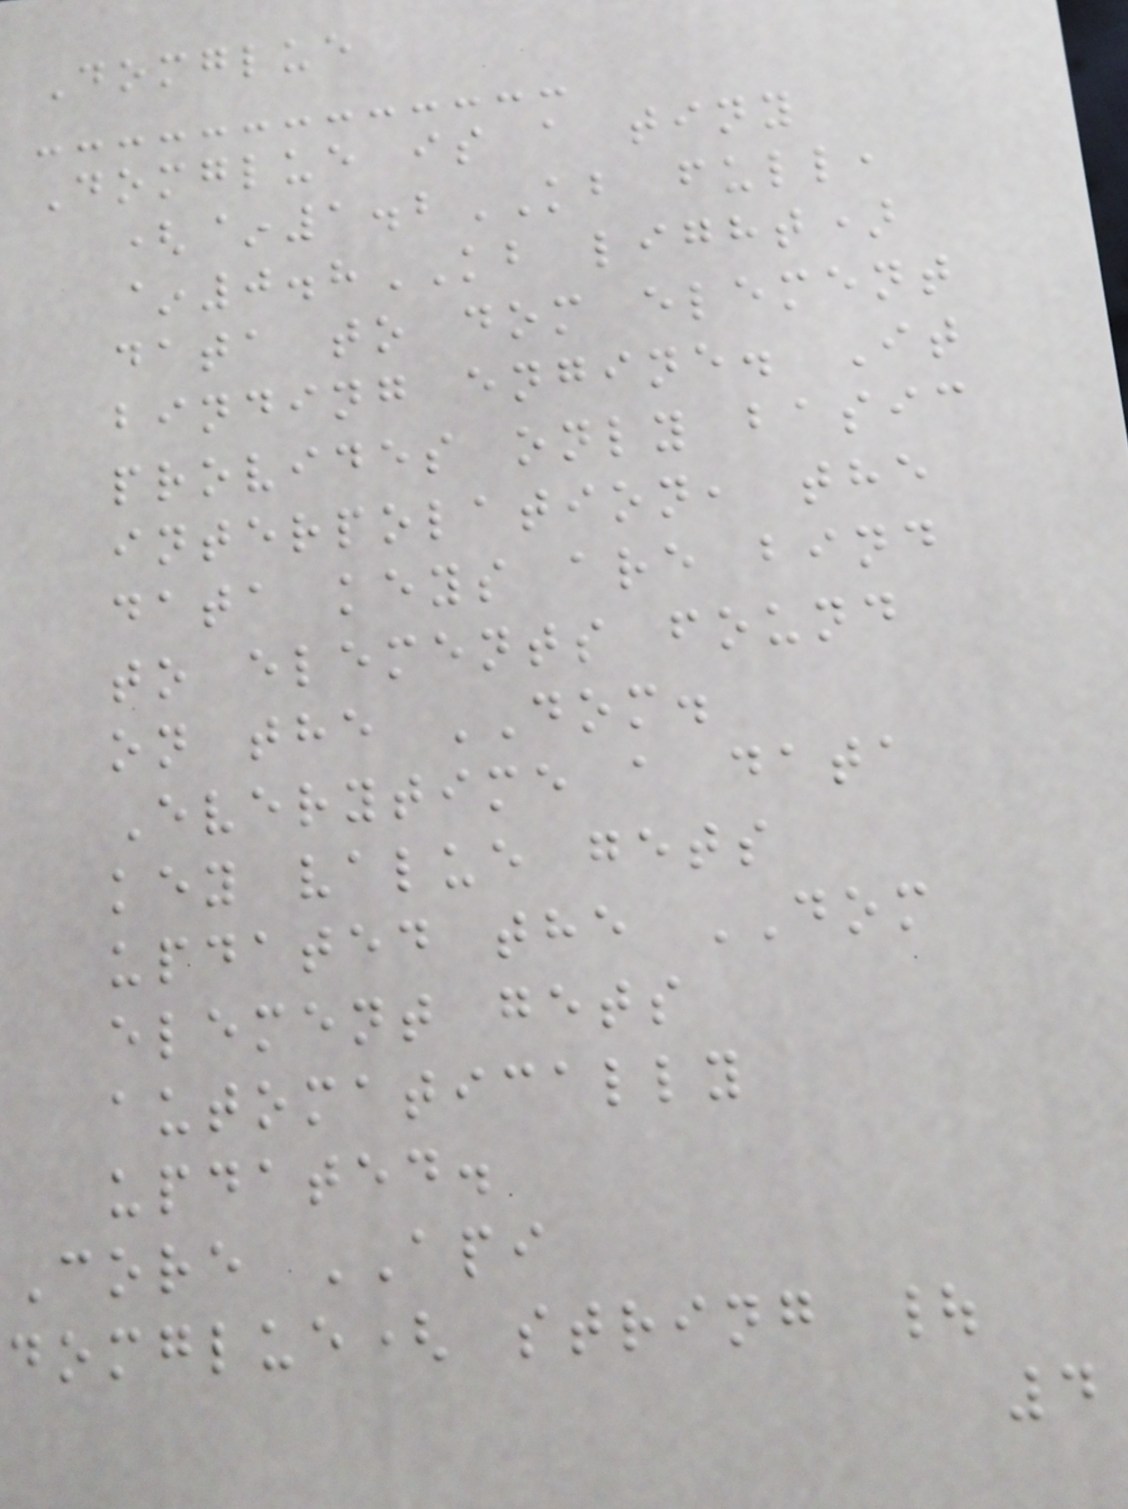Domglue
Domglue is a tiny
(~1.2KB full,
~0.8KB light)
data to dom element
binding engine. It
provides only basic
interpolation, the
data keys are bind
to elements found
on the DOM.
Everytime a data
key value gets
updated the DOM
element gets
automatically
updated.
Core API
domglue( string |
4
